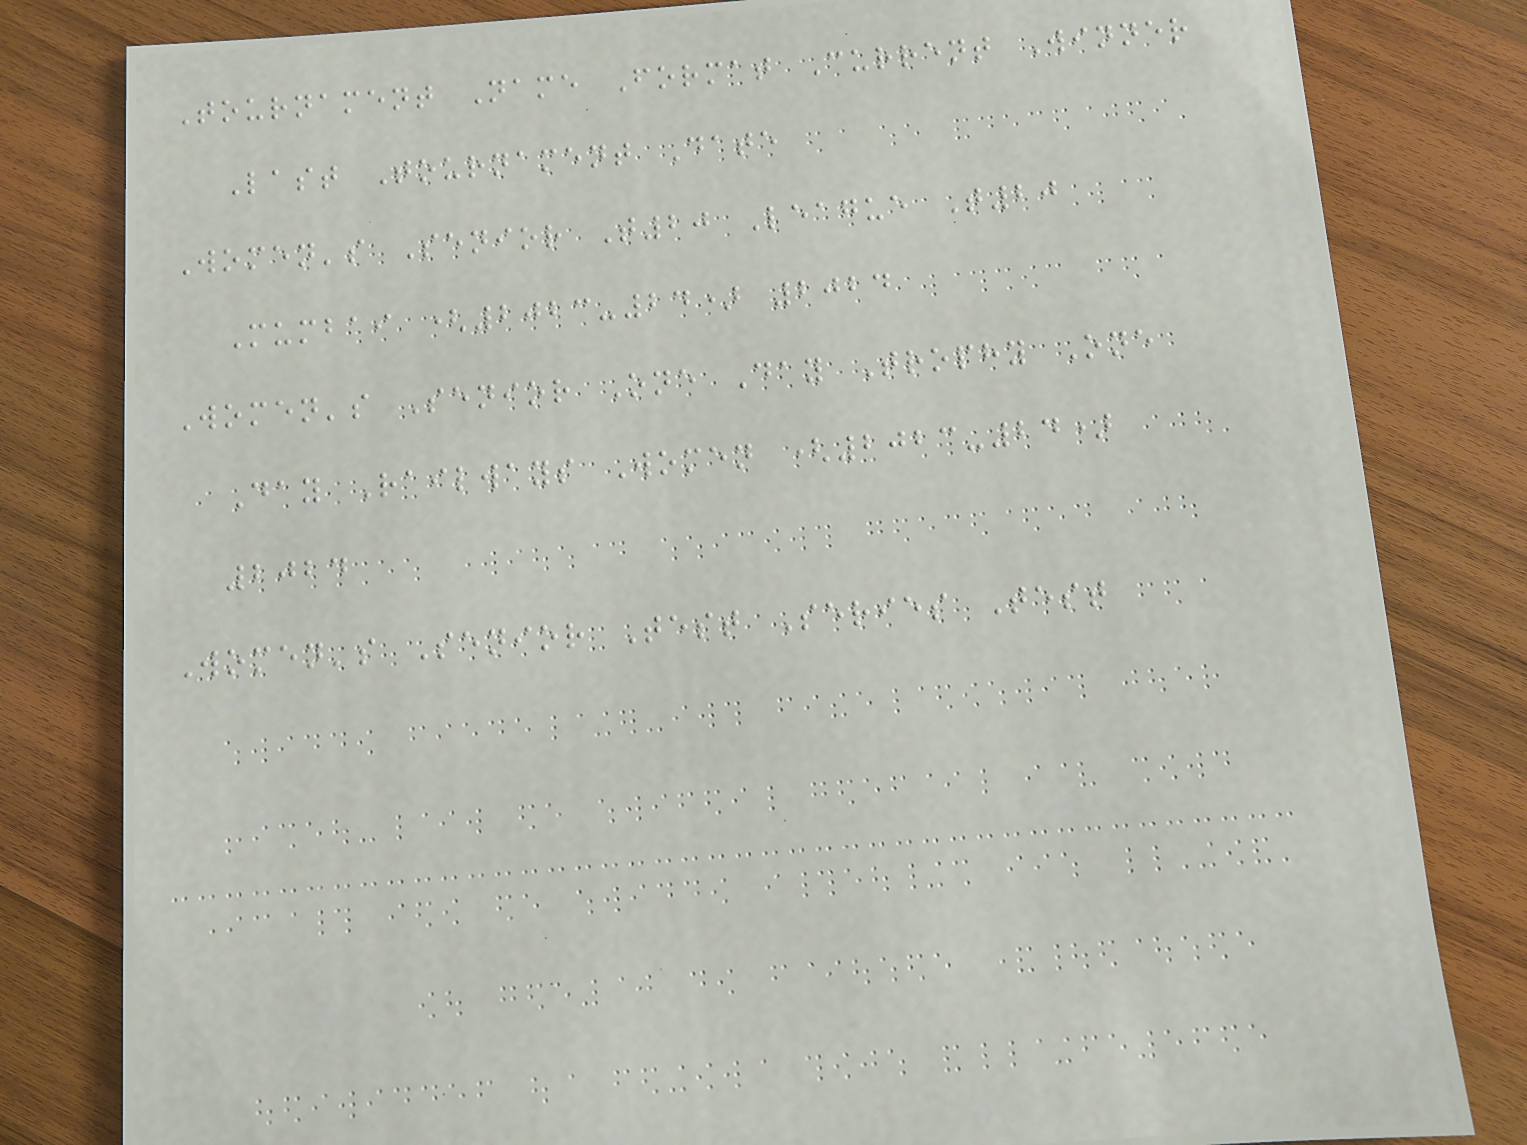Tournament Name Format Current Winner
Last Tournament Date
Women's Senior T20 League T20
Mumbai (2023-24) 2024
Women's Senior One Day Trophy One
Day Railways Women (2023-24)
2024
Women's Senior Test Series Test
